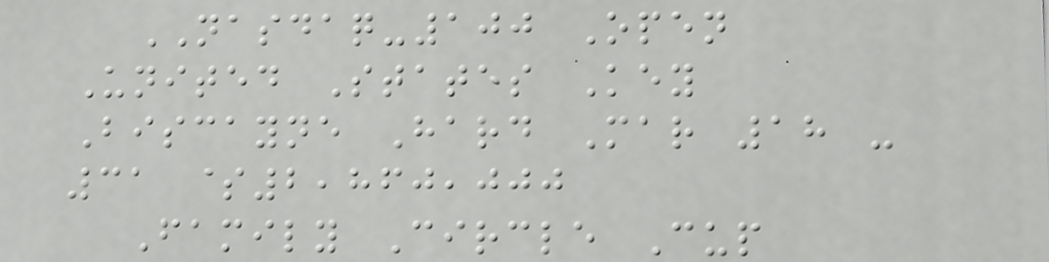NASDAQ-100 Open
United States Key
Biscayne Hard Mar 18 -
31 $2,860,000
Family Circle Cup
